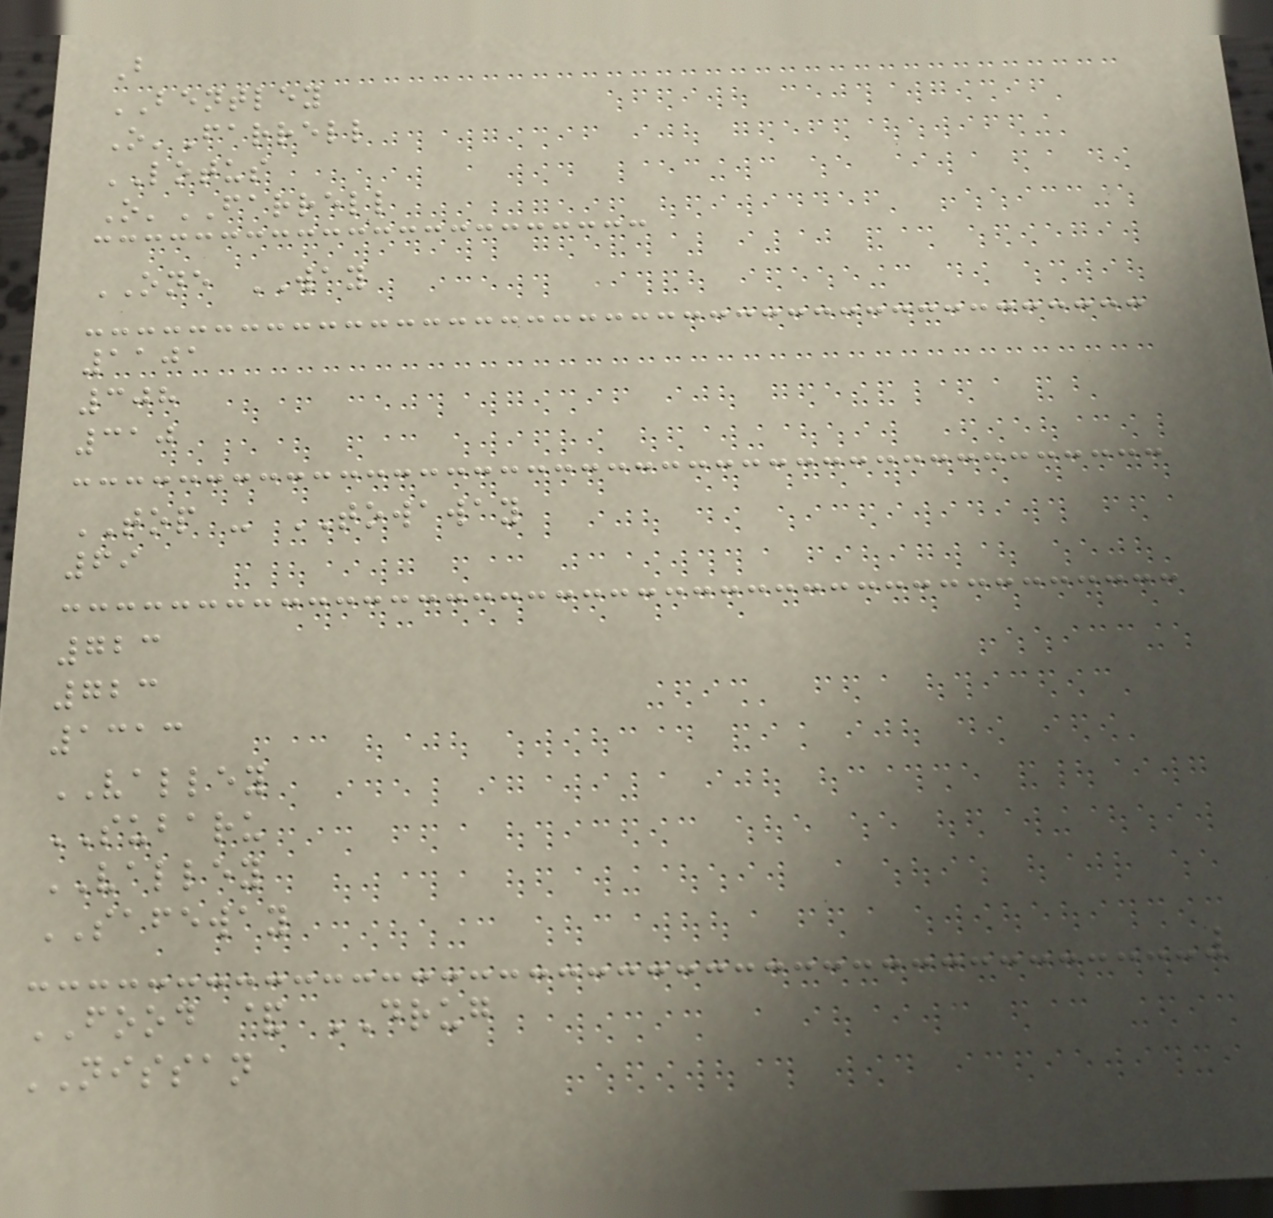B
BENTLEY
O'Farrell
LOTUS
O'FARRELL
ONE WAY
1101
308
310
TOP - TOWAWAY
69
723
723
1313
VALLEY
SUBARU
VALLEY
SAFEWAY
FOOD & DRUG
NISSAN
